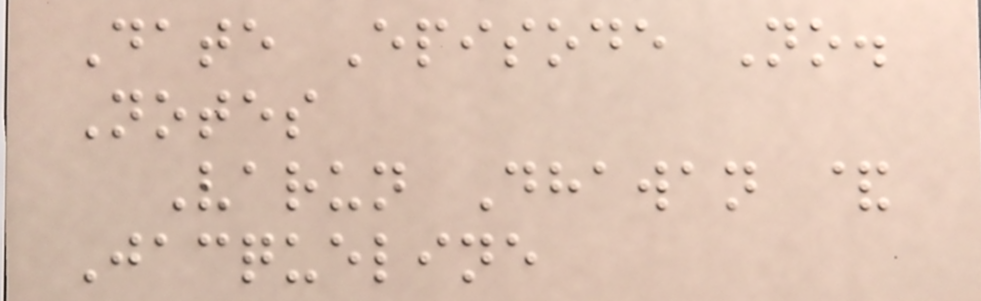Date Episode No.
Notes
Varun Dhawan &
Jacqueline
